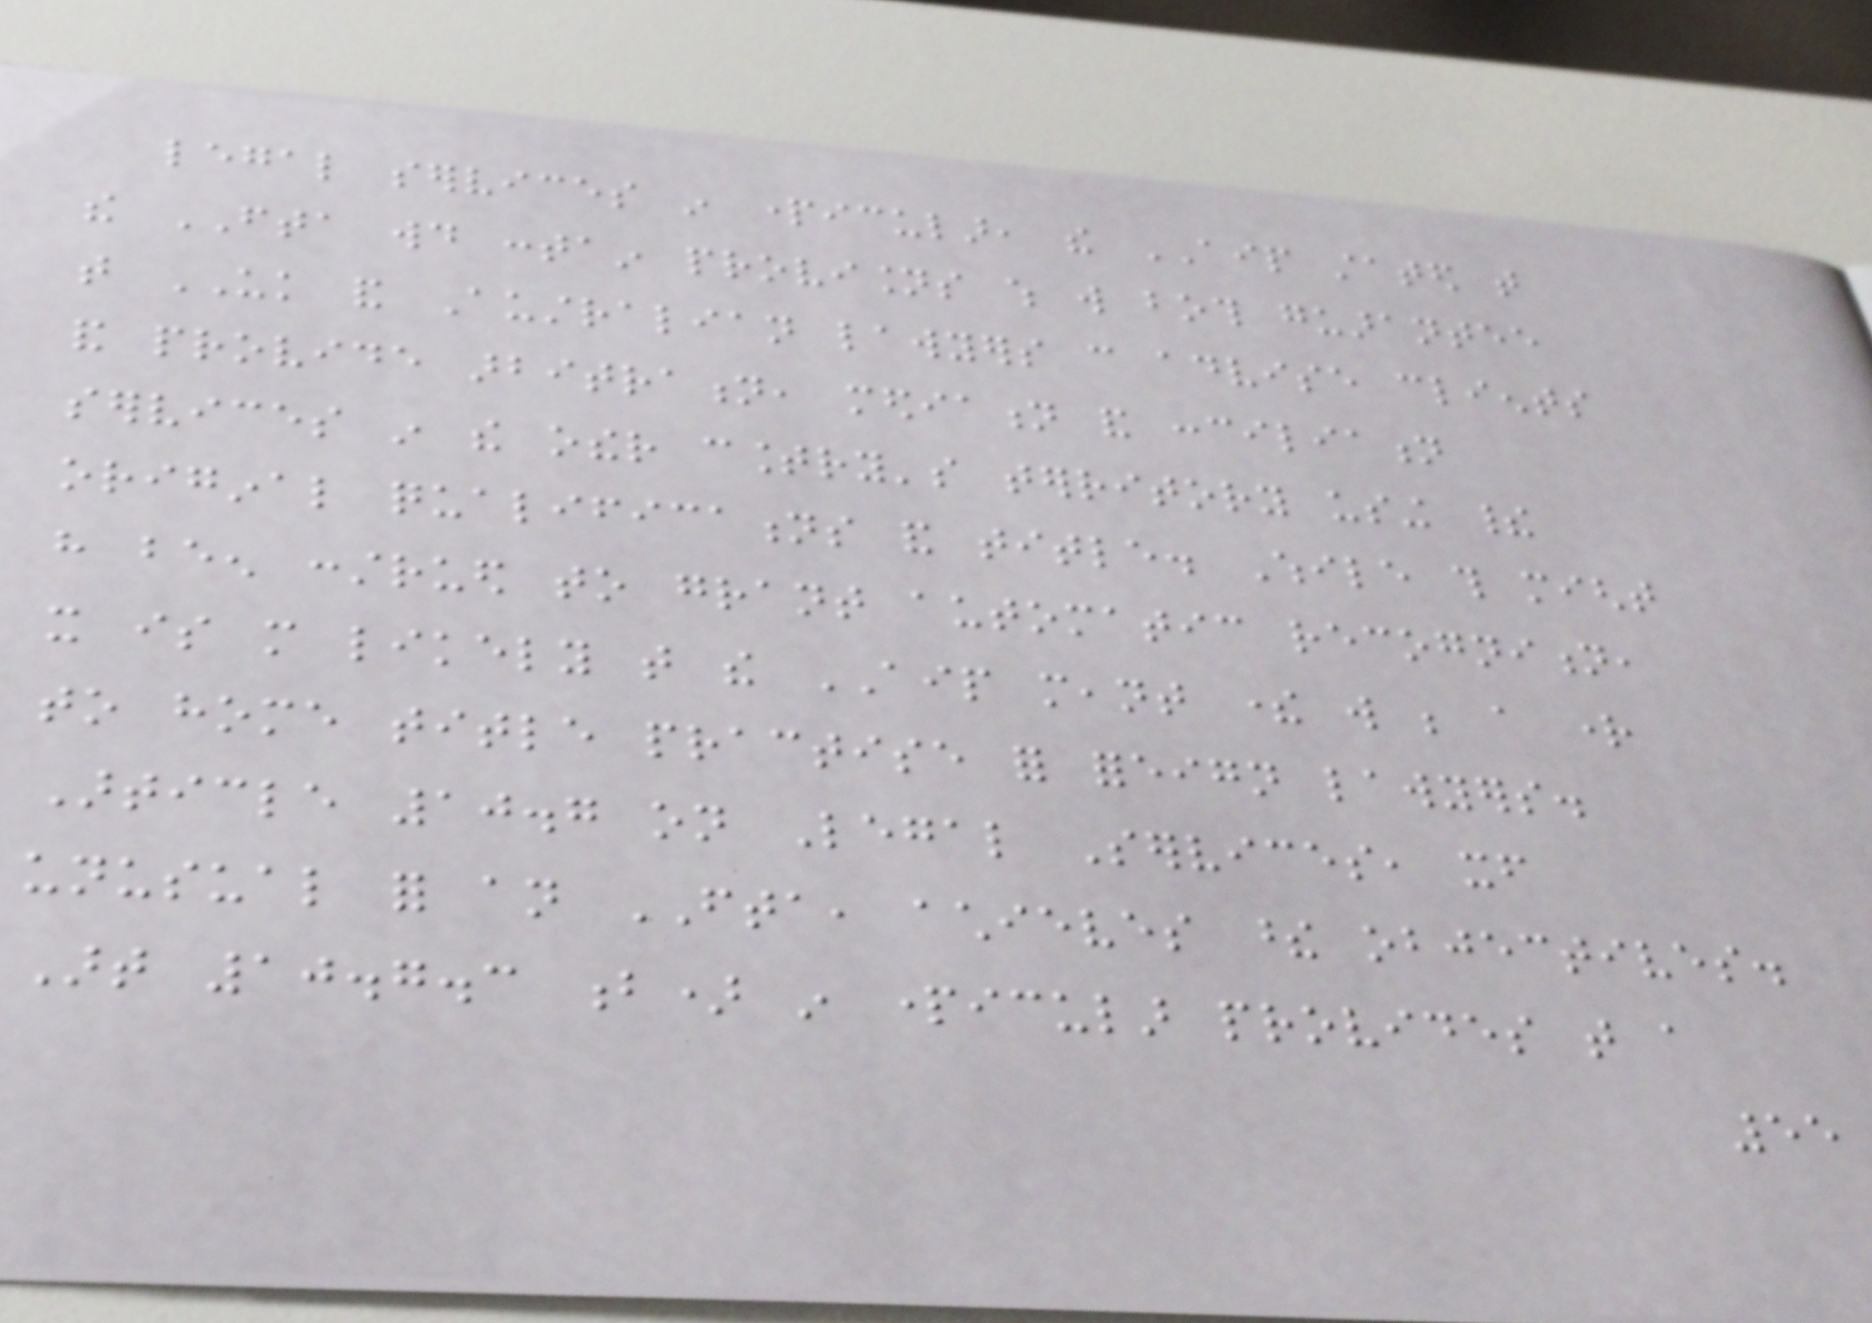legal services in particular, the AIP stated that
the FTA would contain provisions which will both guarantee
that UK and Australian lawyers can advise clients
and provide arbitration, mediation and conciliation
services in the other country's territory using their
original qualifications and title. While this might
have been construed to grant automatic recognition,
it is more likely that the AIP meant there will be a right
to home title practise for foreign lawyers.
Article 10.7 on Legal Services, itself
unusual for an FTA, achieves these objectives.
Art 10.7.3 b) in particular provides that a
55
